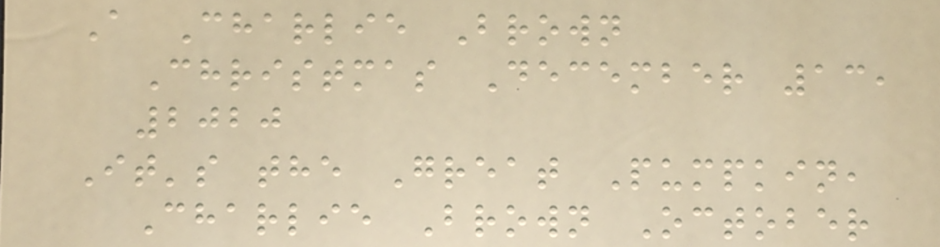A Charlie Brown
Christmas December 13,
2020
It's the Great Pumpkin,
Charlie Brown October
